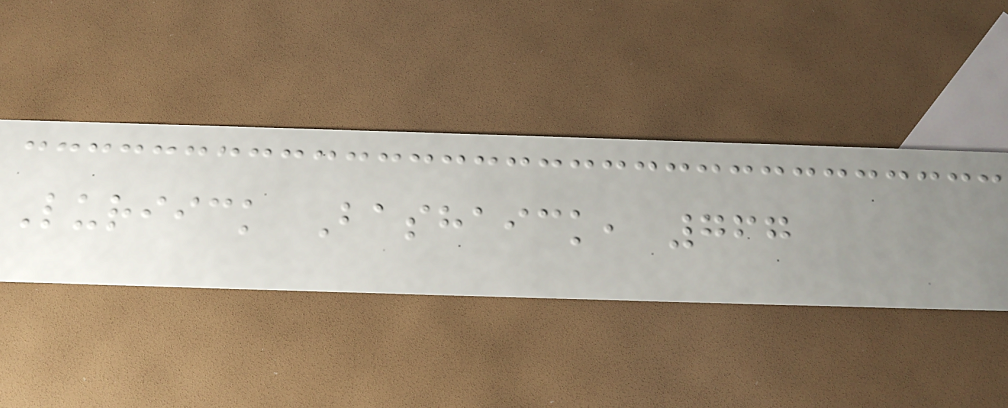Luriick Bashaick, 767
